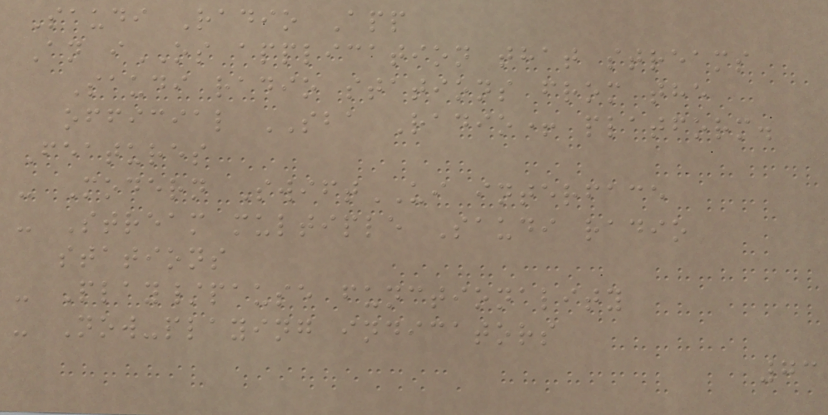Saudi Radio App
An iOS application that streams
Saudi radio stations from the
official SBA Radio+ platform.
Features
- Modern SwiftUI interface
- Stream multiple Saudi radio
stations
- Play/pause functionality
- Now-playing indicators
73
